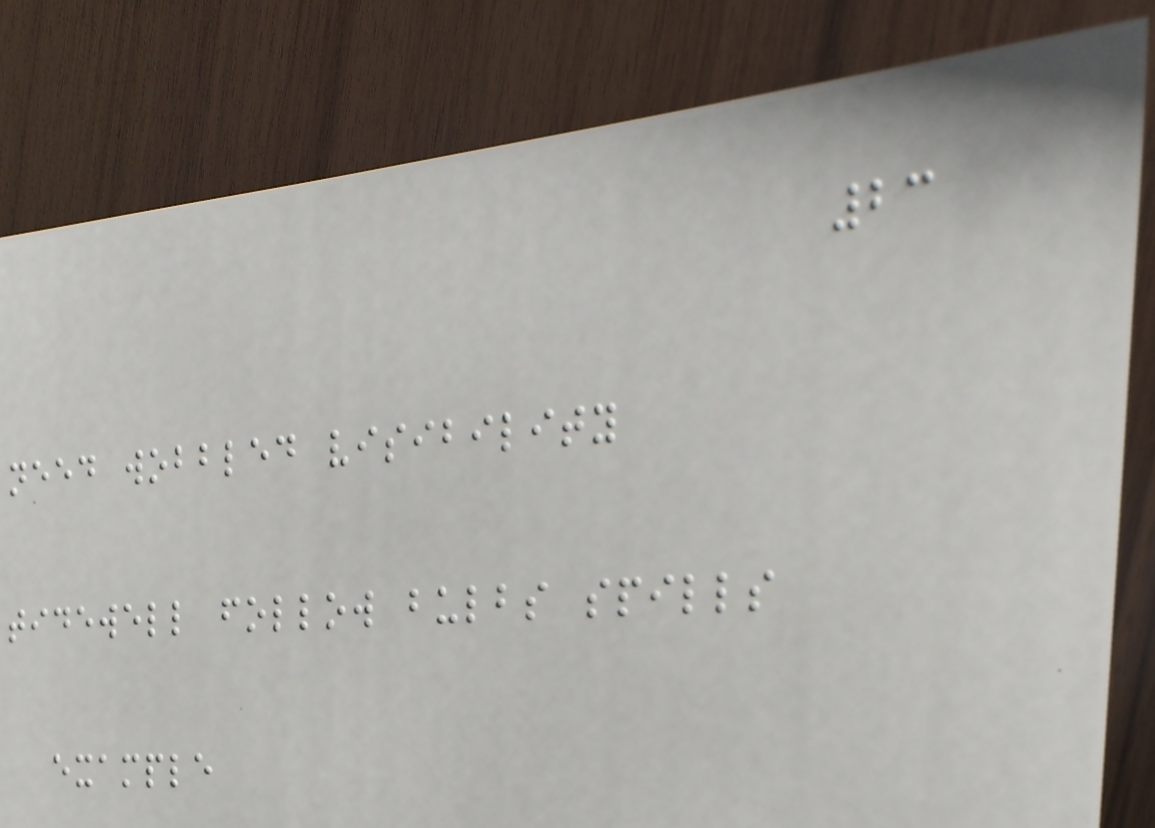23
need wobbled visibility
tidewell follow bulbs spills
example
